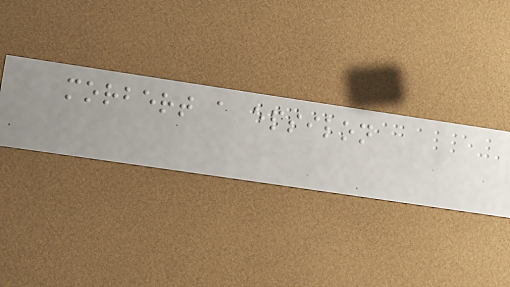morbert a epsilon
